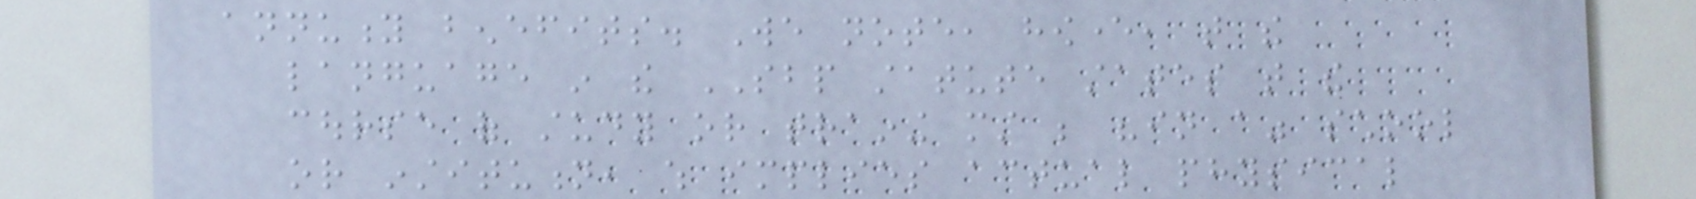annuity benefits. We note, however, that the
language in the SBP statute states that the
course of study or training must be "in a" school
or institution, which implies actual physical
